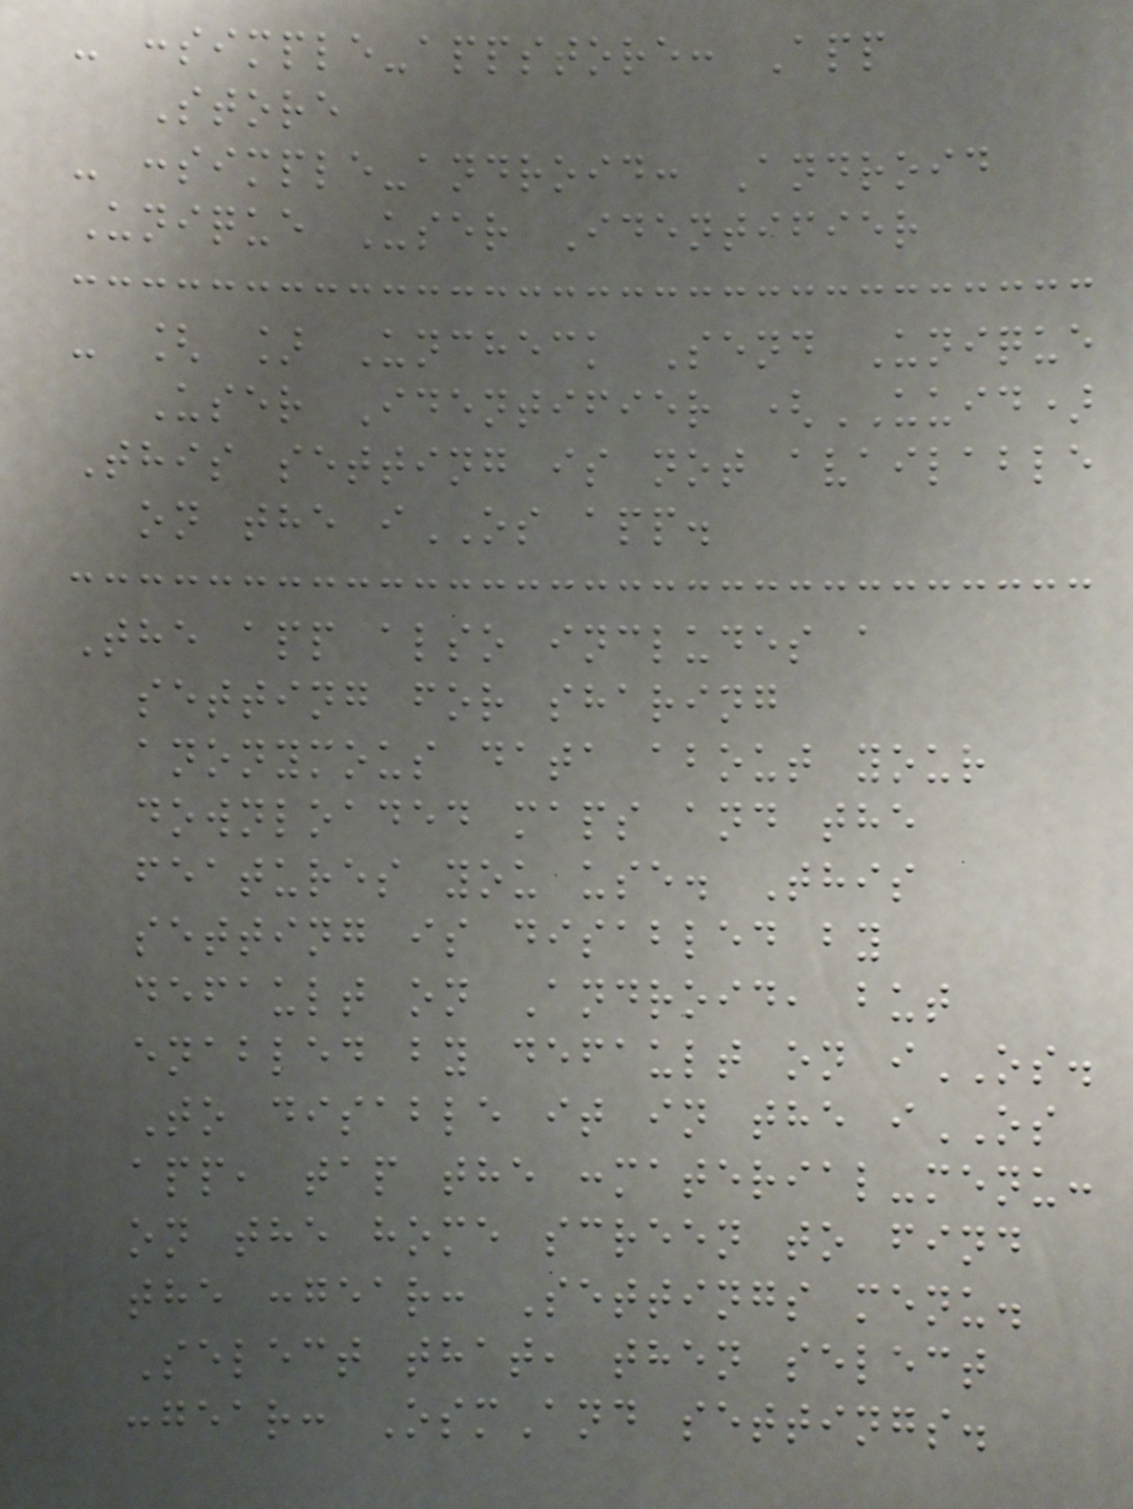- :simple-appstore: App
Store
- :simple-android: Android
Unique User Identifier
- [ ] Uncheck Send Unique
User Identifier (UUID)
This setting is not available
on the iOS app.
The app also includes a
setting for sharing
anonymous data about your
downloaded maps and the
features you use. This
setting is disabled by
default on Android, but
enabled by default on iOS.
To disable it in the iOS
app, tap the :material-menu:
on the home screen to find
the :gear: Settings menu.
Select that, then select
:gear: OsmAnd settings.
